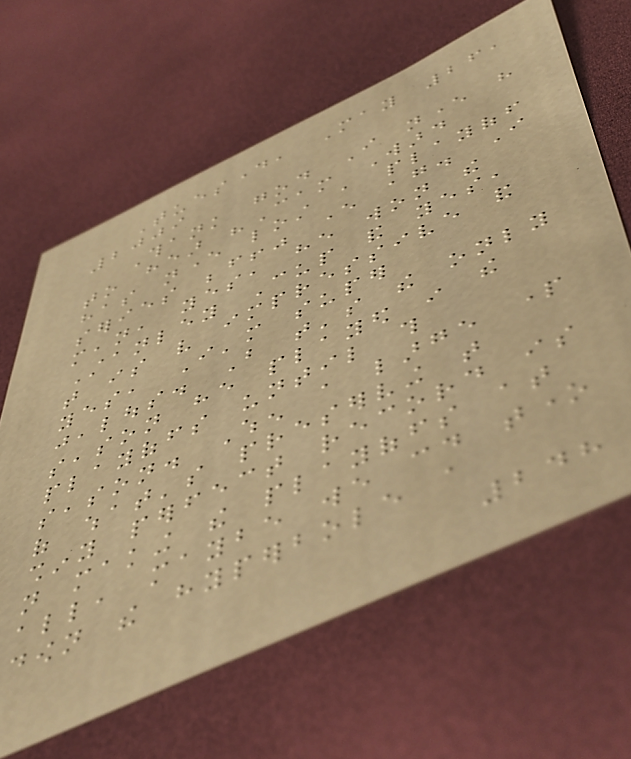Tuesday, May 26,
2009
Thank god I never have
to hear "Cam Ward
has never lost a playoff
series before!" ever again. I
mean, yes, he won the
Stanley Cup and yes,
that is very impressive and
yes, I'm super
jealous. But that's the only
season he played in the
playoffs until this
season. When a large part
of what's preserving that
shiny perfect record is
not making the playoffs at
all, maybe we could tone
down the hyperbole a
248
